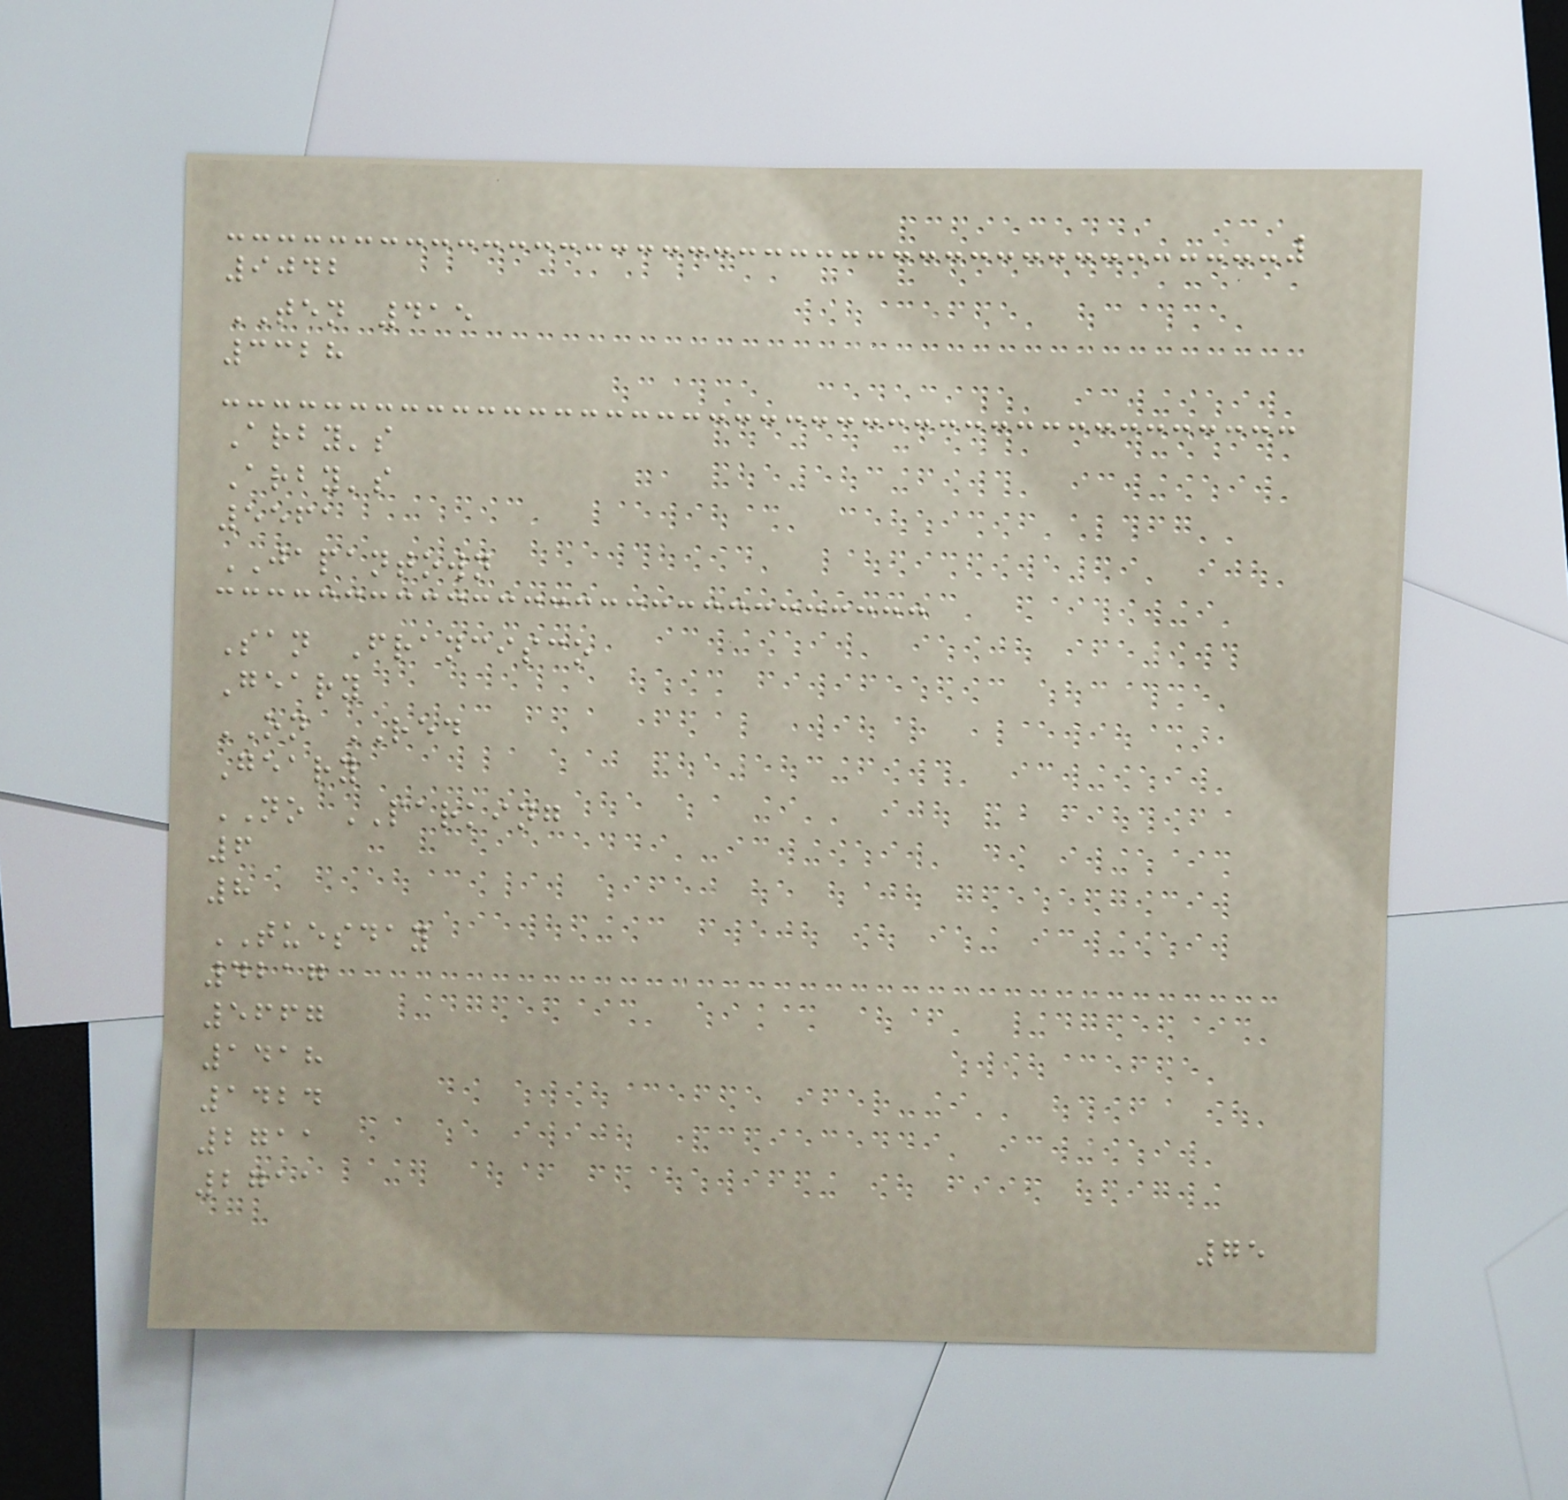9042
TEN 415
3328
Arby's
Arby's
5561
JAPANTOWN
San Francisco
Geary
ON RED
Geary
NO PARKING
6
8
TUESDAY
4217
5667
1418
1424
2711
2711
75
